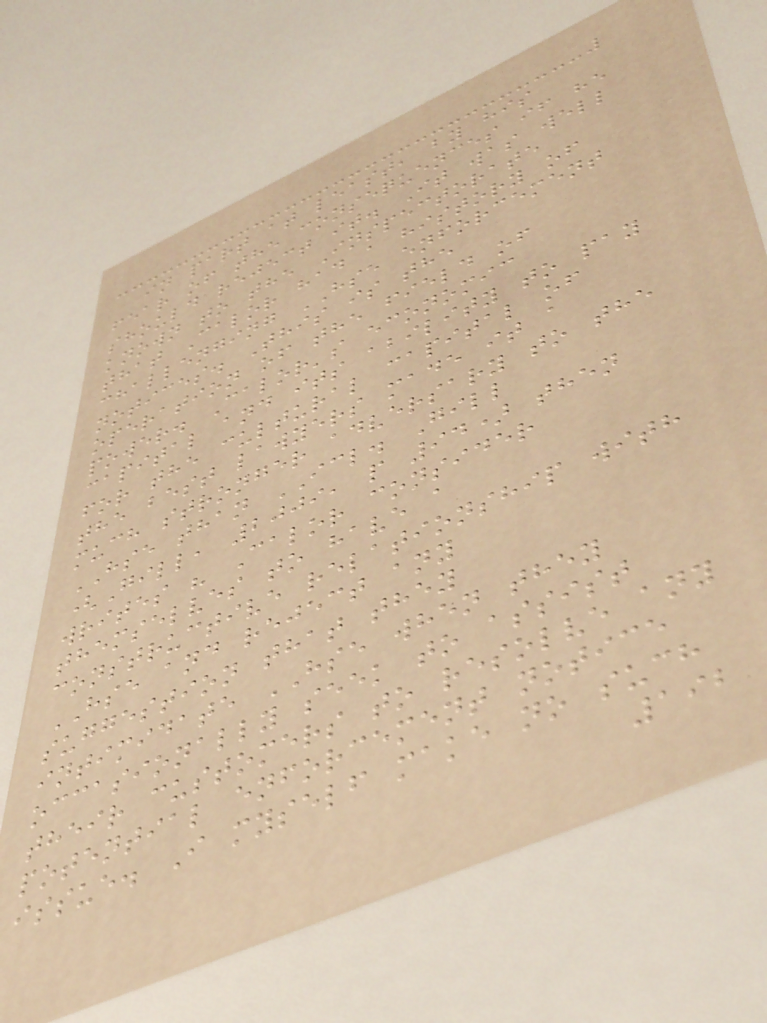in part at least, by his
fear of the consequences if he
should reject it. It was well
known to the Inspectorate
that Calor had a history of
challenging HSE enforcement
notices. This is the
operation of the field of
power. Calor's economic
capital and its ability to pay
for the cultural capital of
the best lawyers made it a
much stronger adversary to the
HSE than ICL. Gill
(Gill, 2009, p 94) then
writes " Calor consider
themselves to have a
constructive relationship with
HSE and reject any
suggestion that they
intimidate HSE when they
occasionally seek to assist
their customers to resolve any
potential enforcement notice
issue. I myself make no such
192
